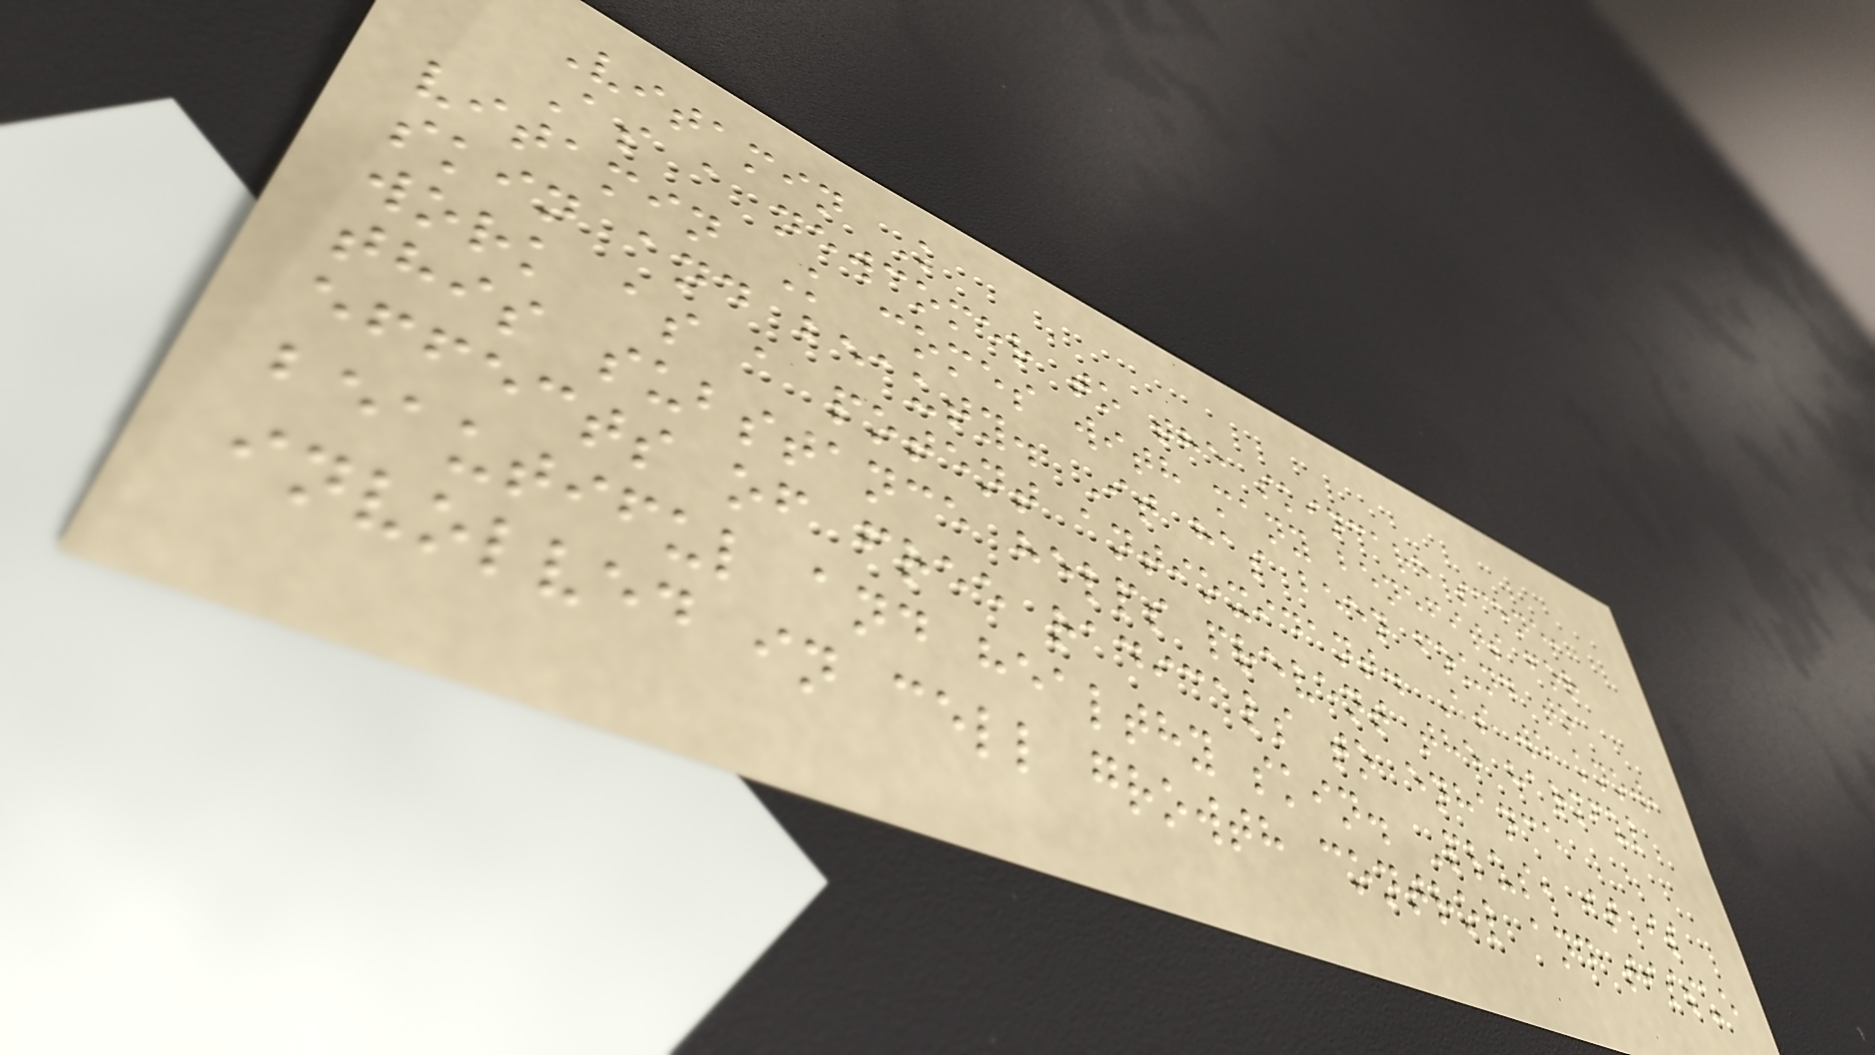Vitamin K
As a newcomer to the skincare scene,
vitamin K comes with many benefits for
skin and beauty. It has been found to
work as a potent antioxidant. As we know,
this substance helps prevent the harmful
effects of free radicals to enhance
beautiful and healthy skin. Plus, it is
involved in cell growth control and tissue
